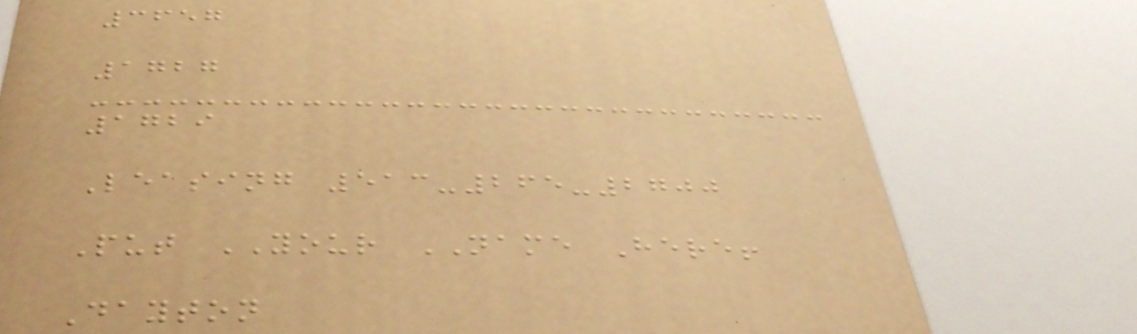3657
1727
1729
Leasing 513-265-2700
Put YOUR NAME Here!
Dayton
